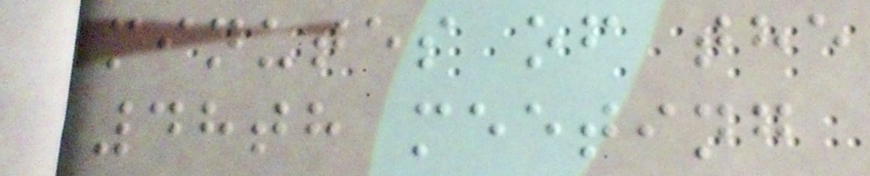minutes of the
48th meeting
